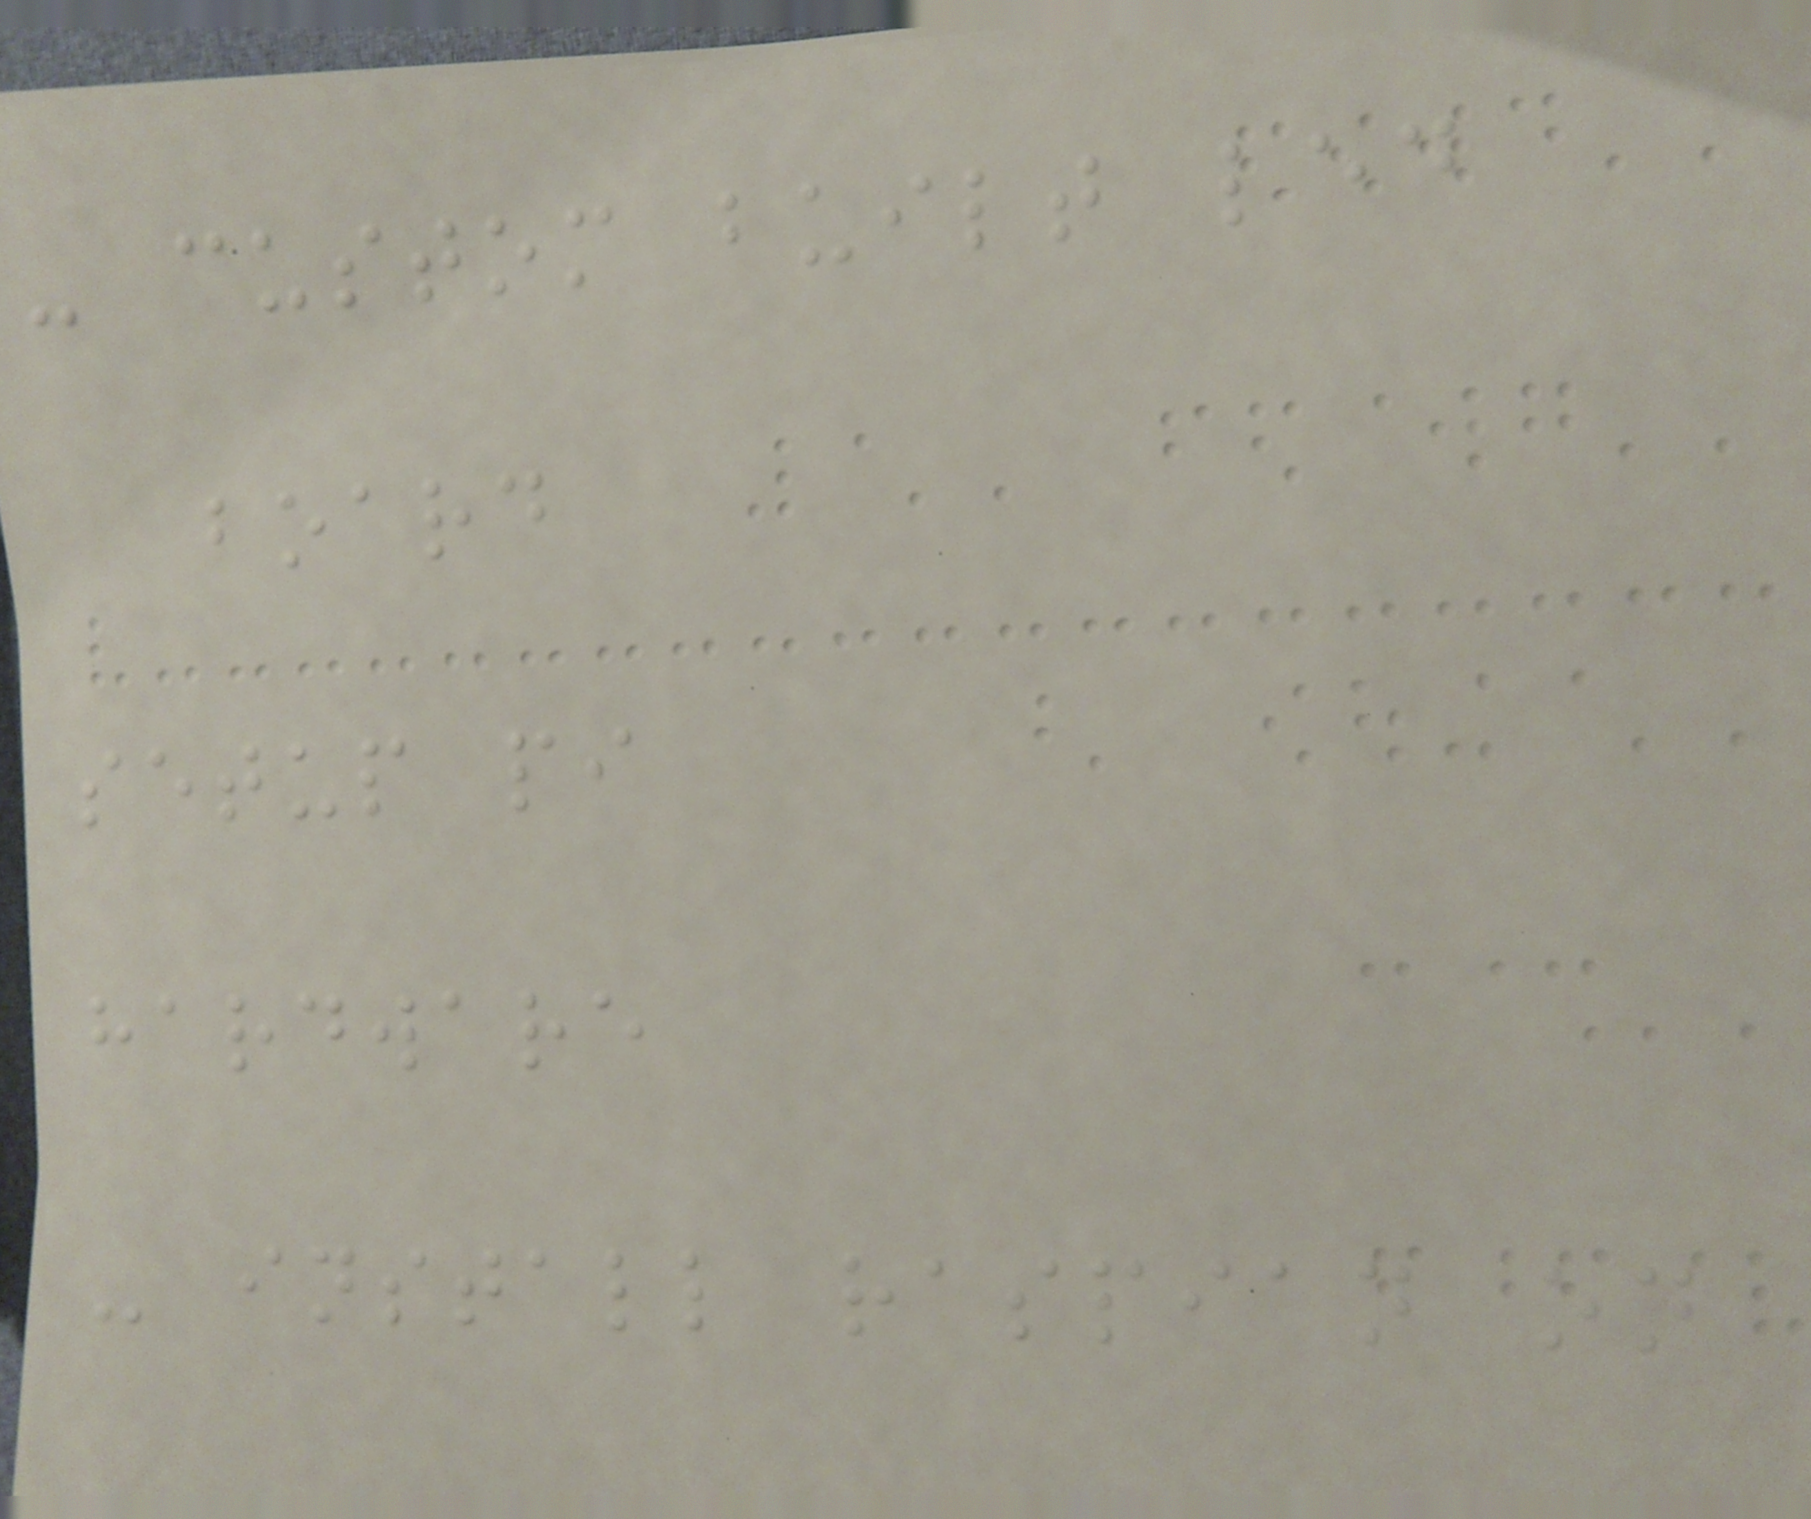- custom built led
board
setup pi
hardware
- install raspian on
